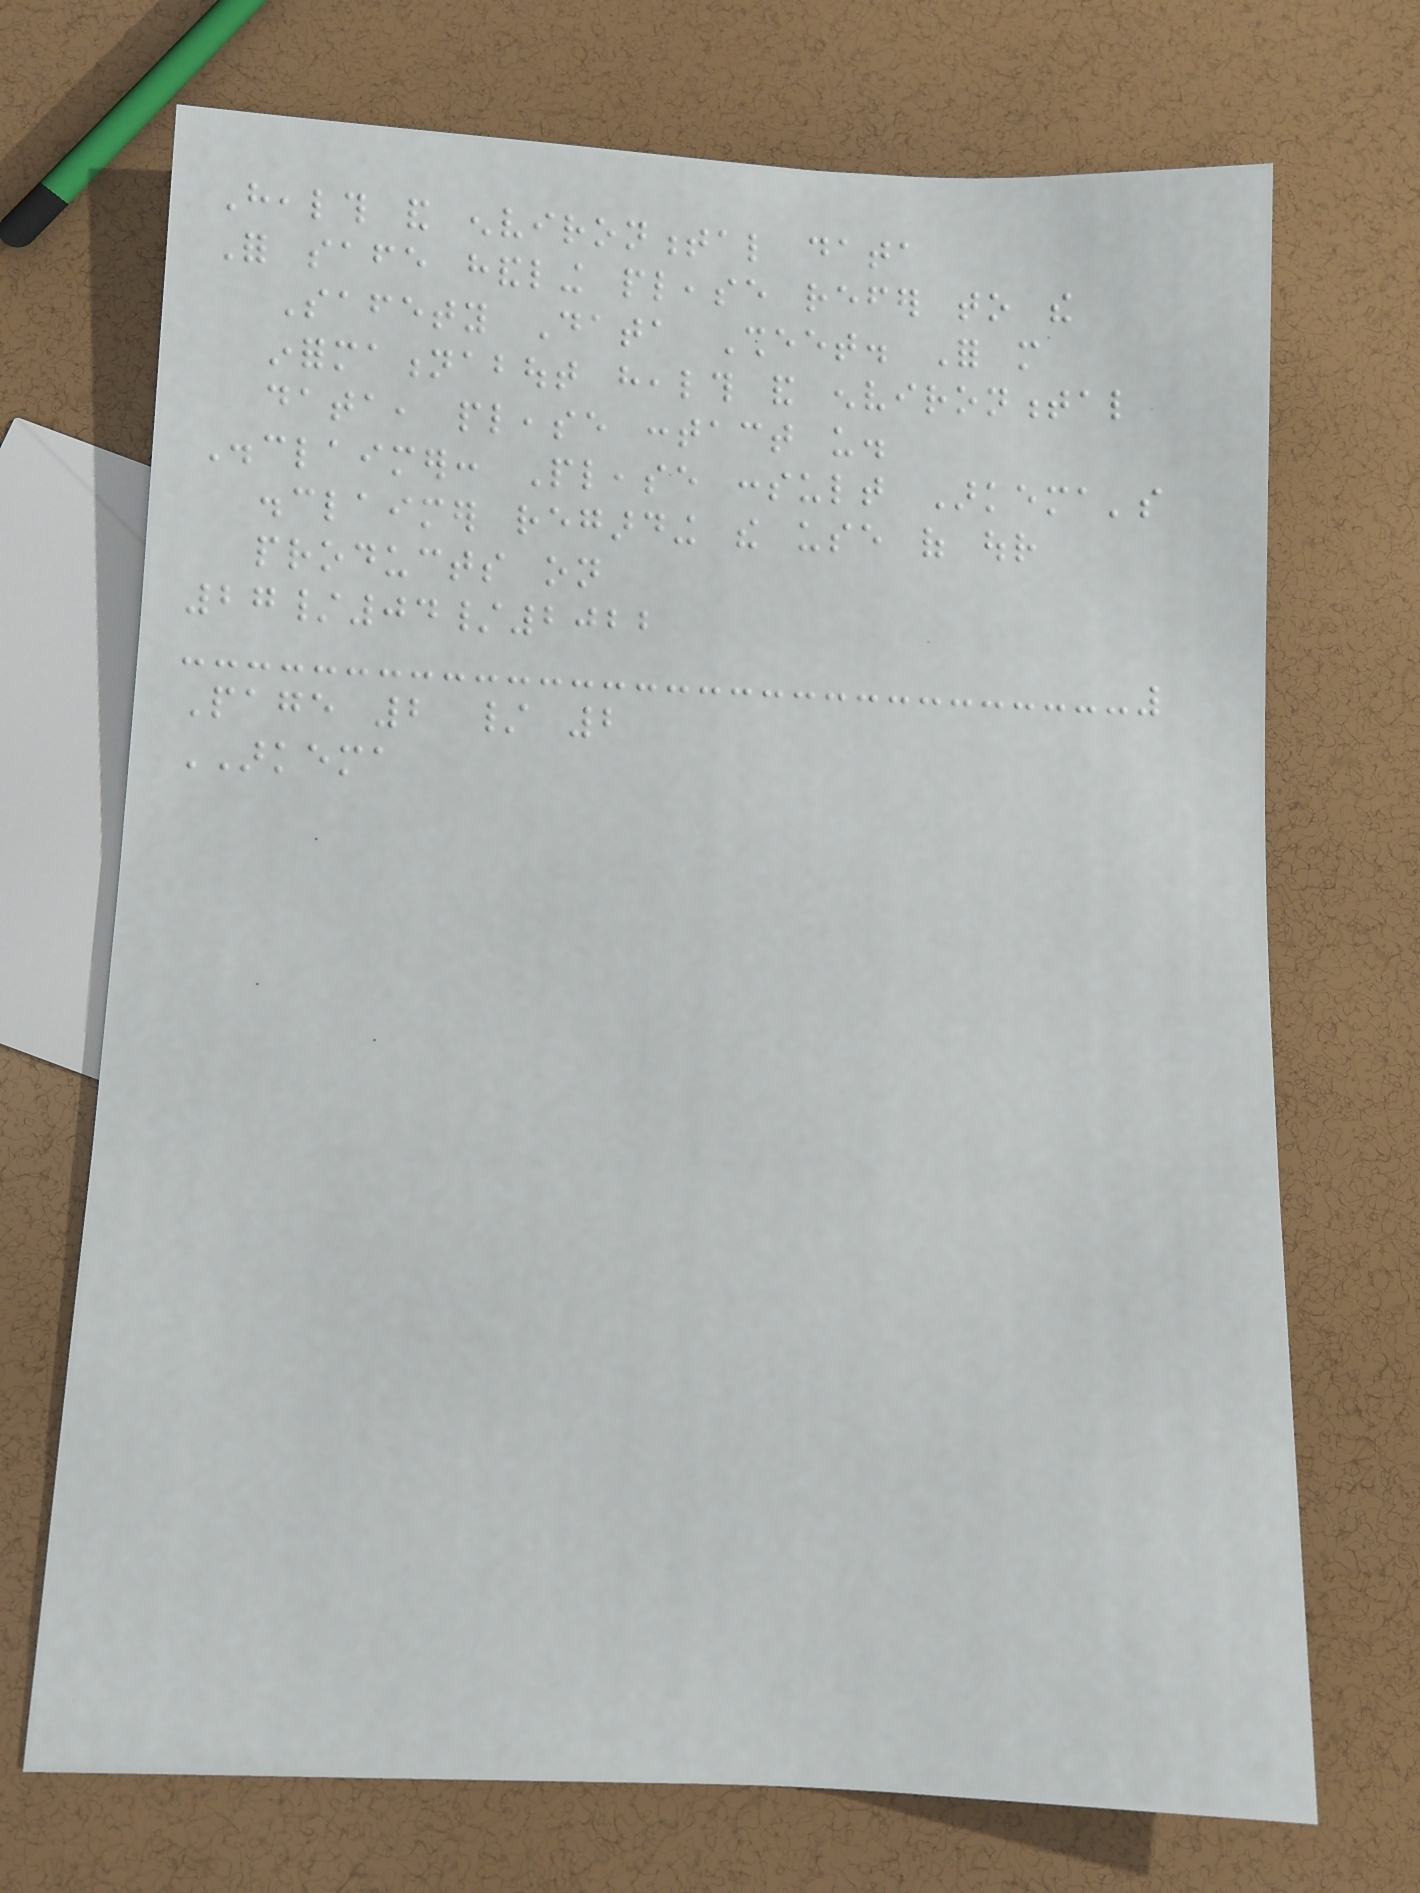Health and environmental data
For safe handling please refer to the
Safety Data Sheet. For more
informationabout health and environmental
data, please contact us.
Disclaimer: Please consult Arkema's
disclaimer regarding the use of our
products on
27/04/2022
Page 2 / 2
ARKEMA
